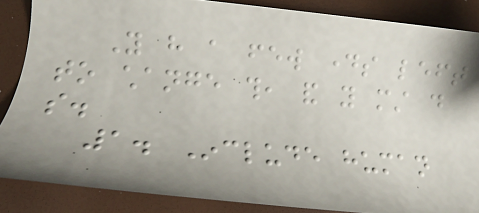You have a few days left
to change this, and you must do
so.
1. Include human
